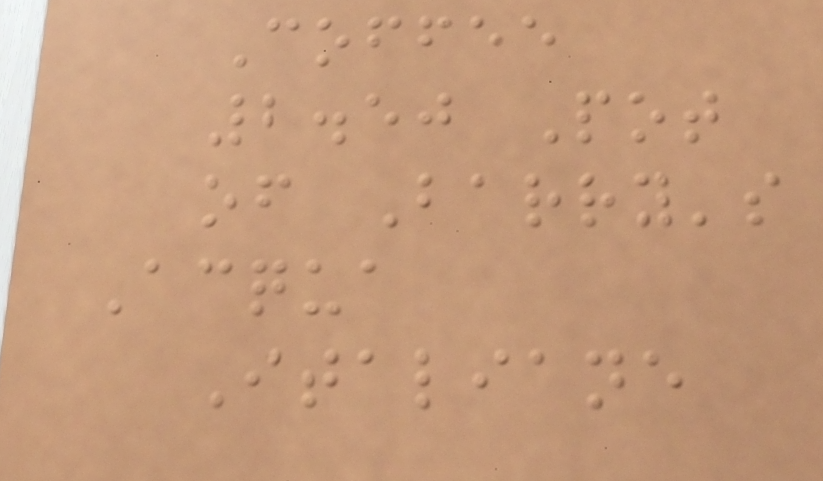Coffee
2.50 Pot
of Barry's
Acqua
Italiane
